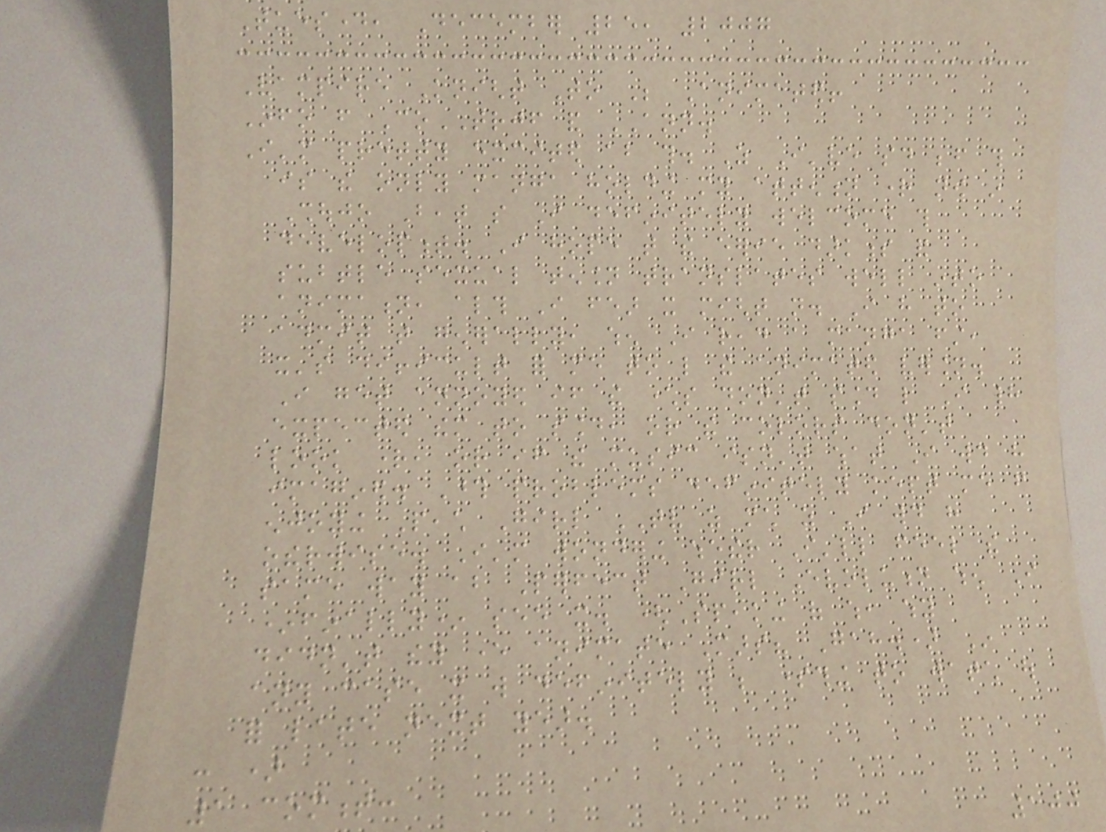Tuesday, December 25, 2007
Vampire Knight To Be Animated!
Info from CoTRJF and ANN.
I'm pretty excited about this. As I've said before this
is the only manga holding my attention right now in
Shoujo Beat so I definitely welcome this
development. I hope that the eerie darkness and
subtle sexual tension translates well into
animation, although I fear it might not. I have to
admit that generally, when I read a manga first,
it's difficult for me to like the animated version.
I get annoyed if the characters don't sound like I had
expected them to sound, or the colors don't
look right, or if the music isn't what I would have
imagined. Those problems definitely kept me from
enjoying Peach Girl TV as much as I would have
otherwise. I'm wondering whether I'll feel the
same way about Perfect Girl Evolution when I
*finally* see it. (Speaking of which, why
didn't they ever animate Mars? Gah.) In
any case it will definitely be something to watch out
for late next year.
: )
1 comment:
100
